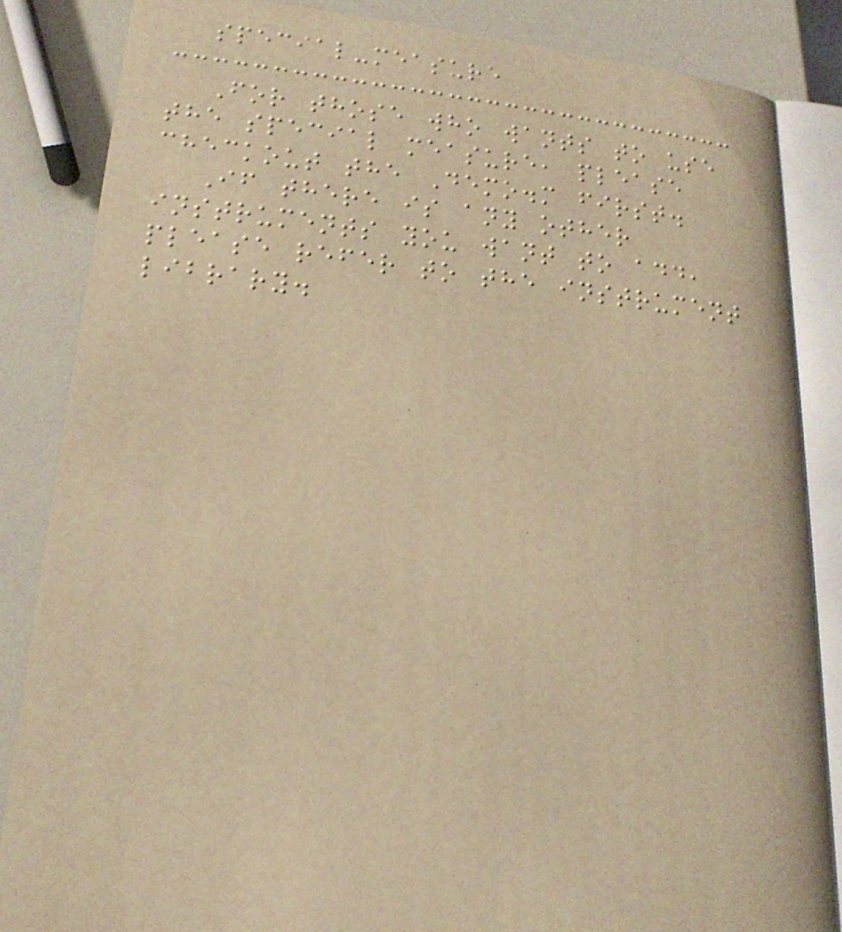special-measure
For those who wants to use
the special measure, please
checkout the Demo.m first.
If there is any other
instruments you want to add,
please refer to the instrument
library.
